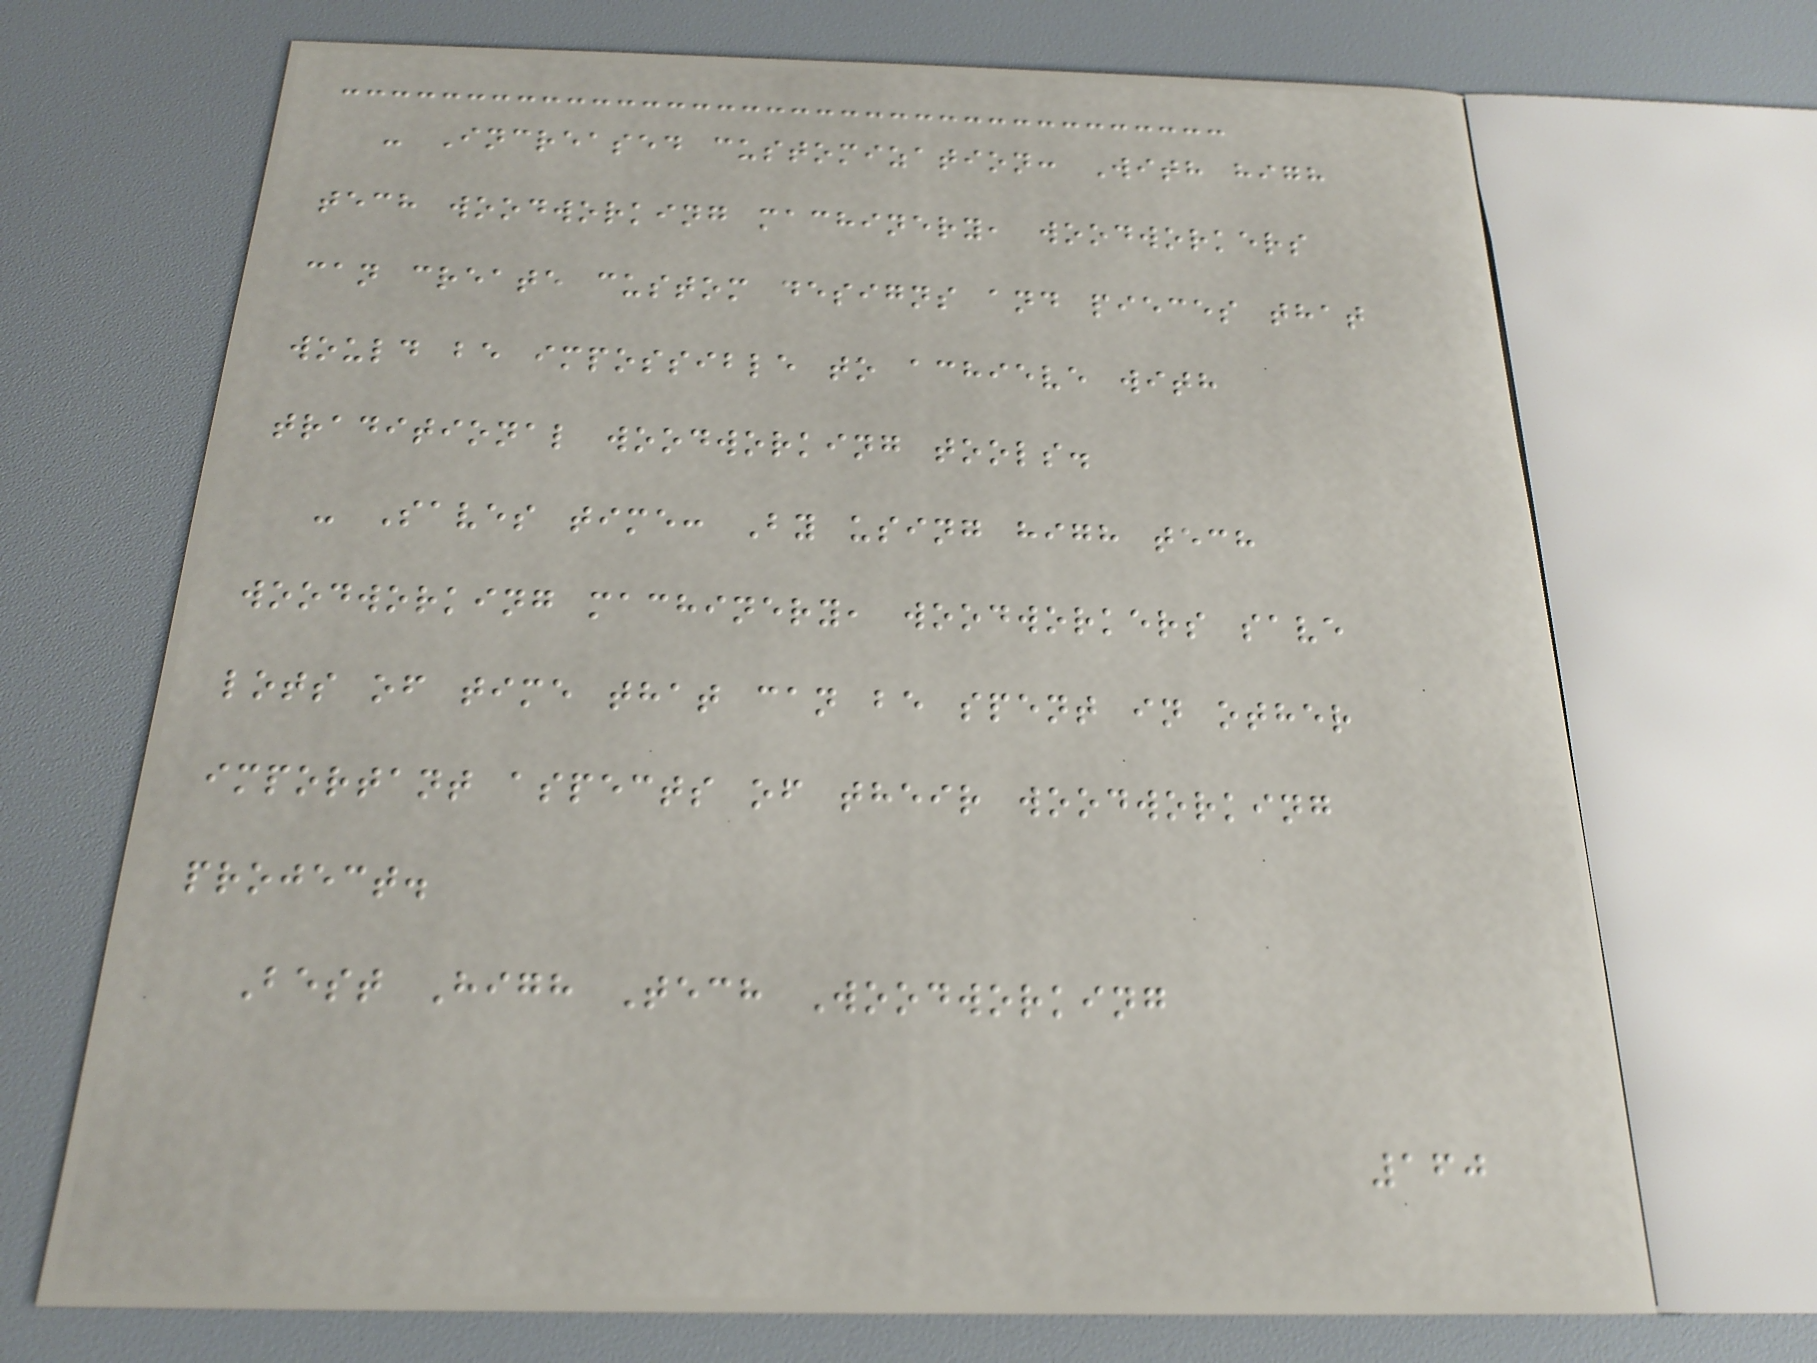- Increased customization: With high
tech woodworking machinery, woodworkers
can create custom designs and pieces that
would be impossible to achieve with
traditional woodworking tools.
- Saves time: By using high tech
woodworking machinery, woodworkers save
lots of time that can be spent in other
important aspects of their woodworking
project.
Best High Tech Woodworking
160
